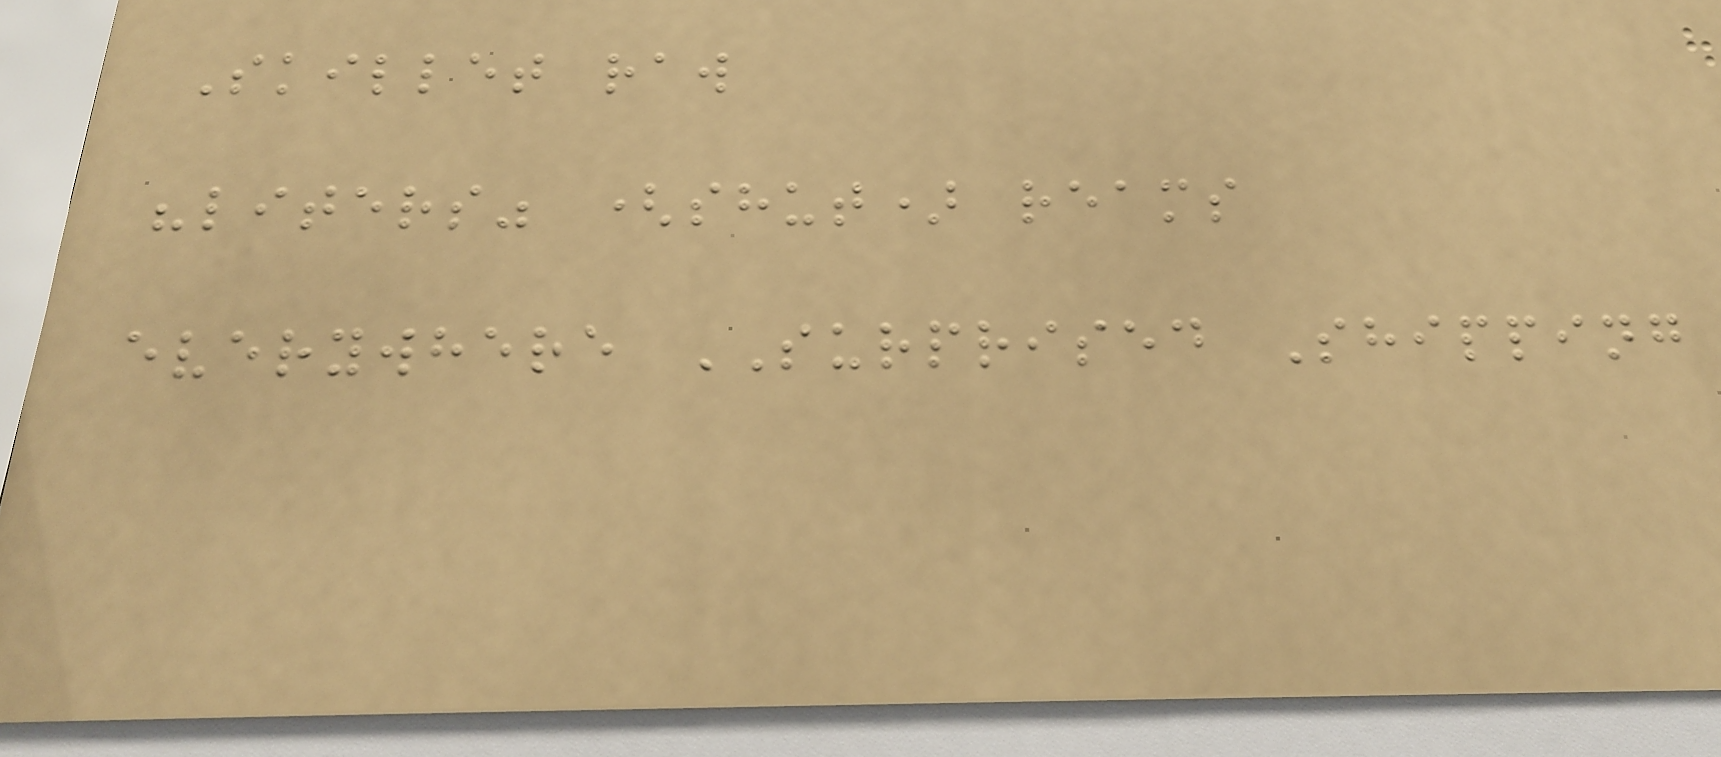Skillet raw
"liters" (shut) reams
everywhere SURPRISED Shipping
